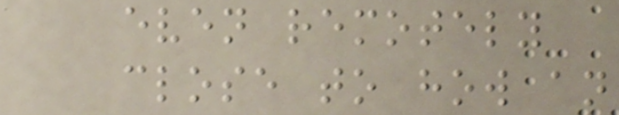even remotely
close to how an
